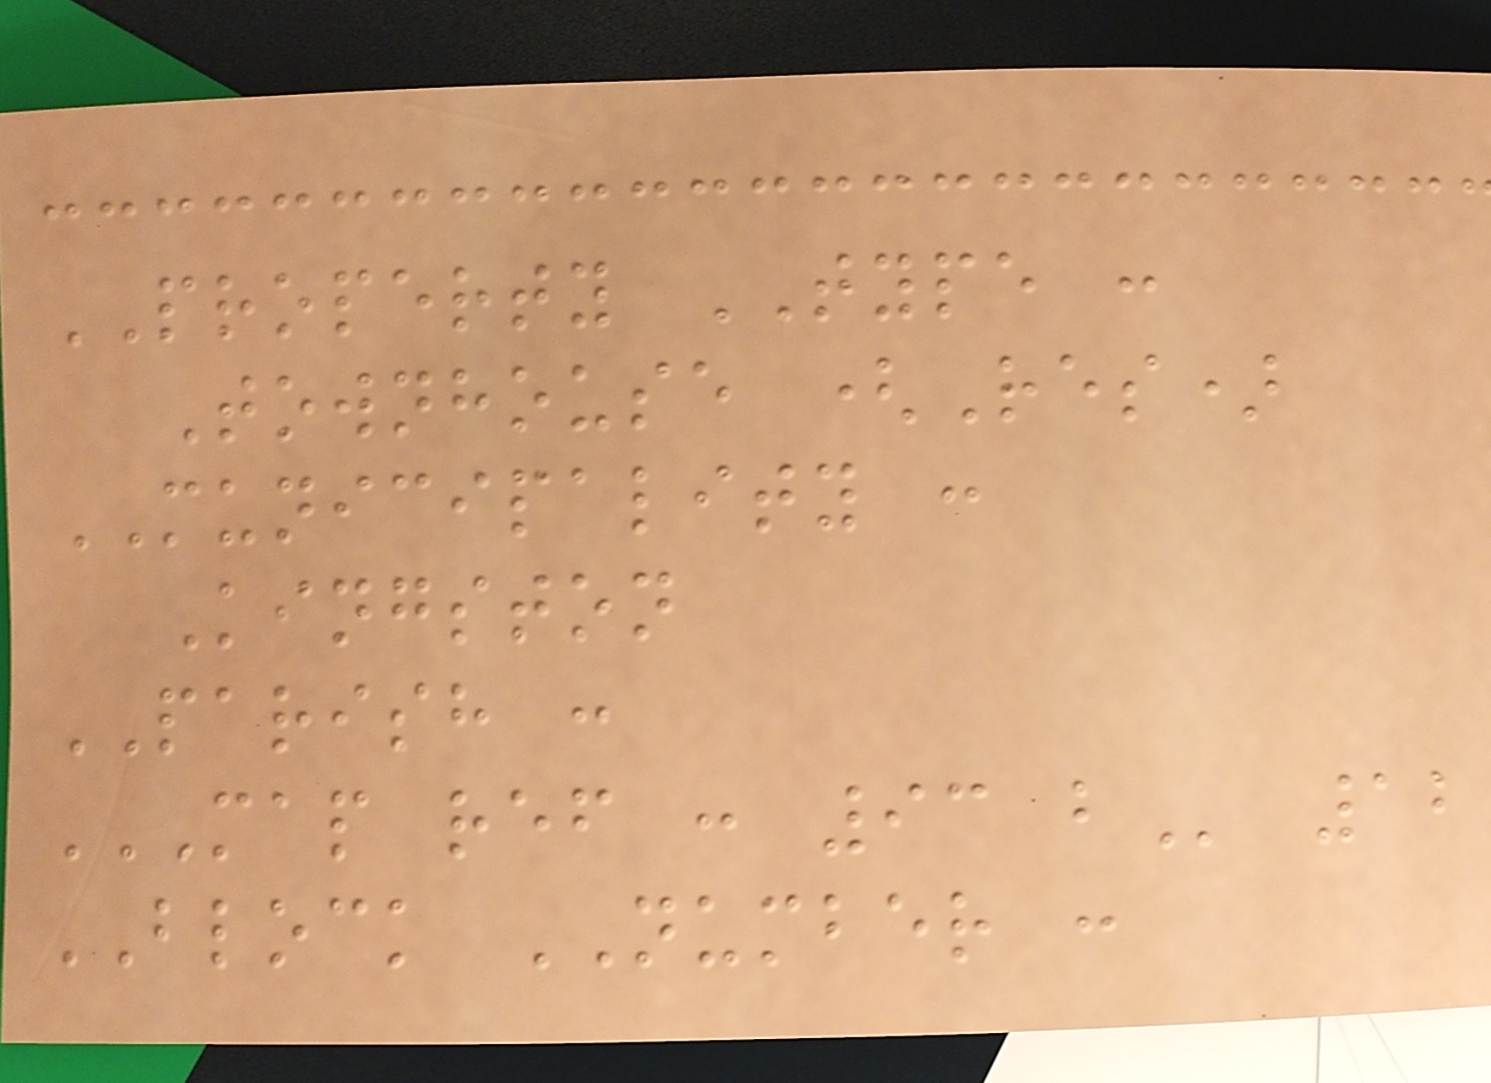PROPERTY TYPE :
Townhouse (Res)
MUNICIPALITY :
Kingston
PARISH :
MAP REF : 93 B 12
BLOCK NUMBER :
